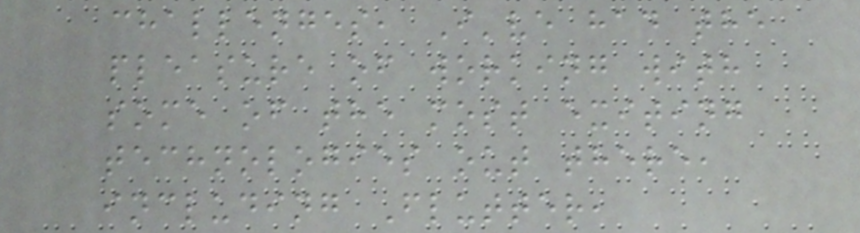challenges, I've had the
pleasure of working with
some of the most exiting
technologies out there,
including Flutter,
